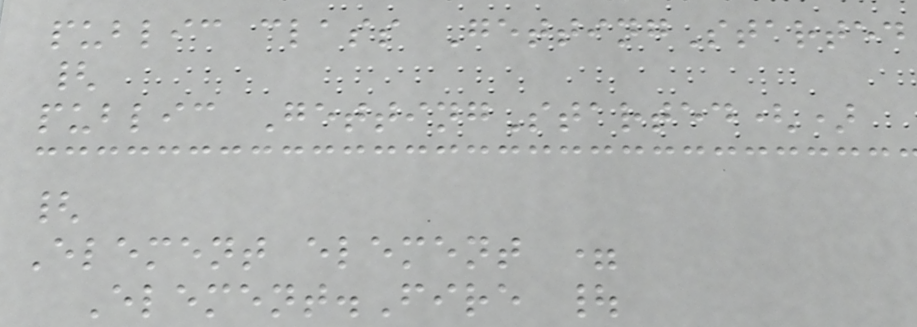public class GettingStarted
{
public GettingStarted()
{
Element element =
Element.Fire |
